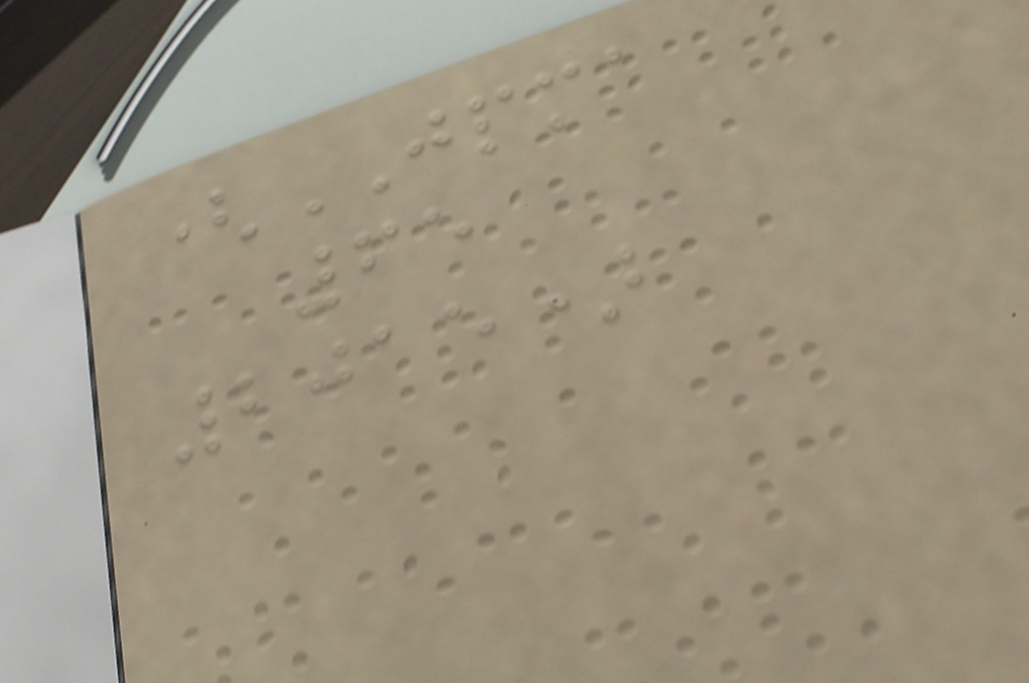(JPMA
65
2015)
